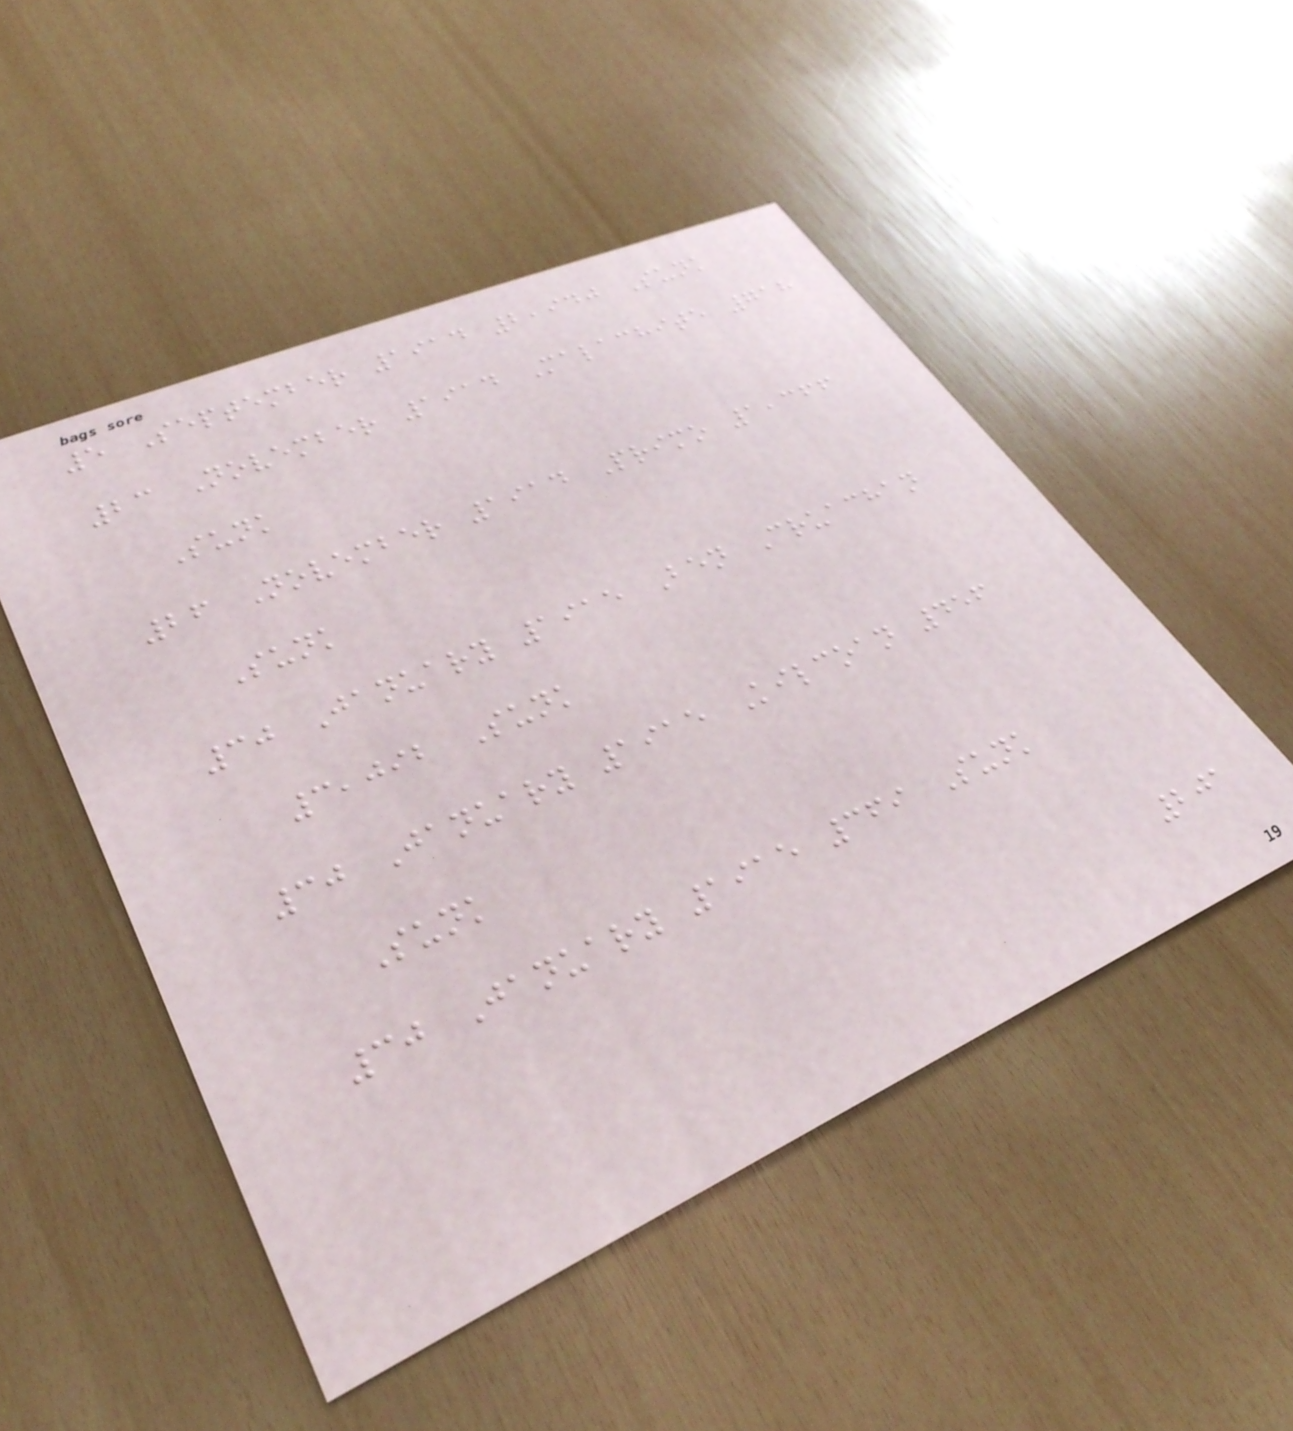5 September 1914 2,940 Sunk
23 November 1914 Malachite 718
Sunk
26 November 1914 Primo 1,366
Sunk
30 January 1915 Ben Cruachan
3,092 Sunk
30 January 1915 Kilcoan 456
Sunk
30 January 1915 369 Sunk
201
